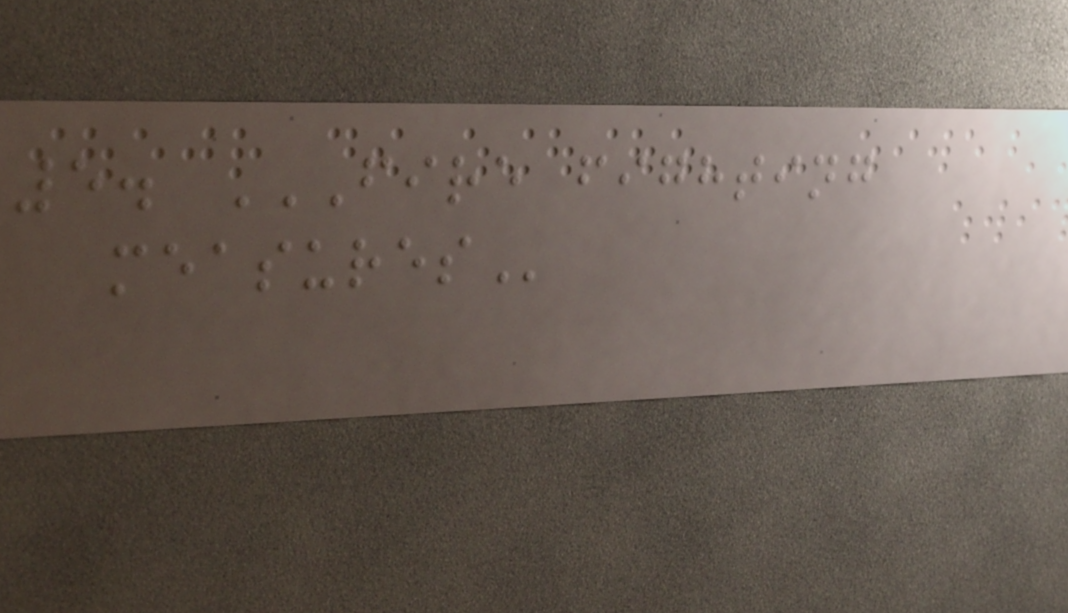5. FIRE FIGHTING
MEASURES
